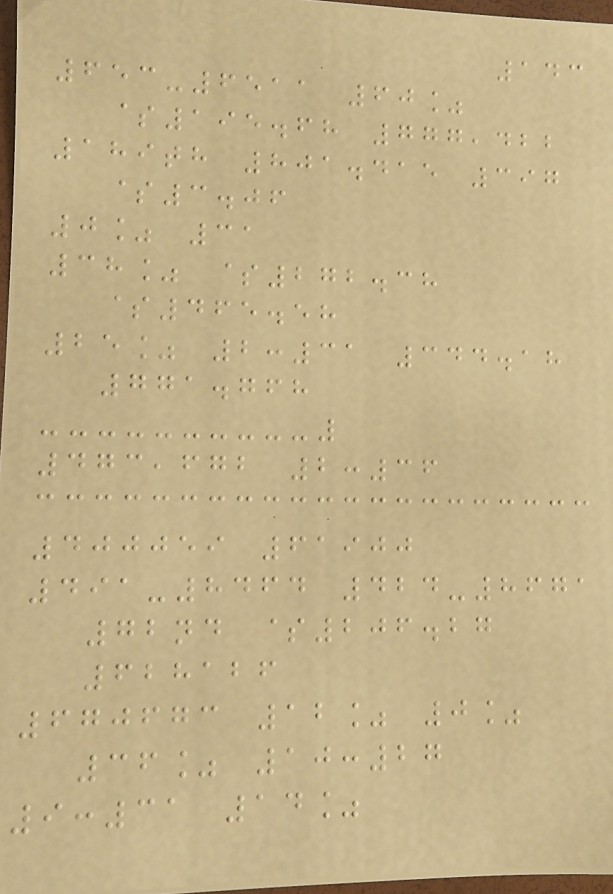143
653-6511 60%
$195.68 777,422
189th 801.415 397
$3.06
0% 31
38% $272.38
$465.58
25% 2:31 344.18
771.768
473,672 2:36
400059 61900
491-8464 424-8671
72nd $206.27
628126
670673 12% 0%
36% 10:27
9:31 14%
